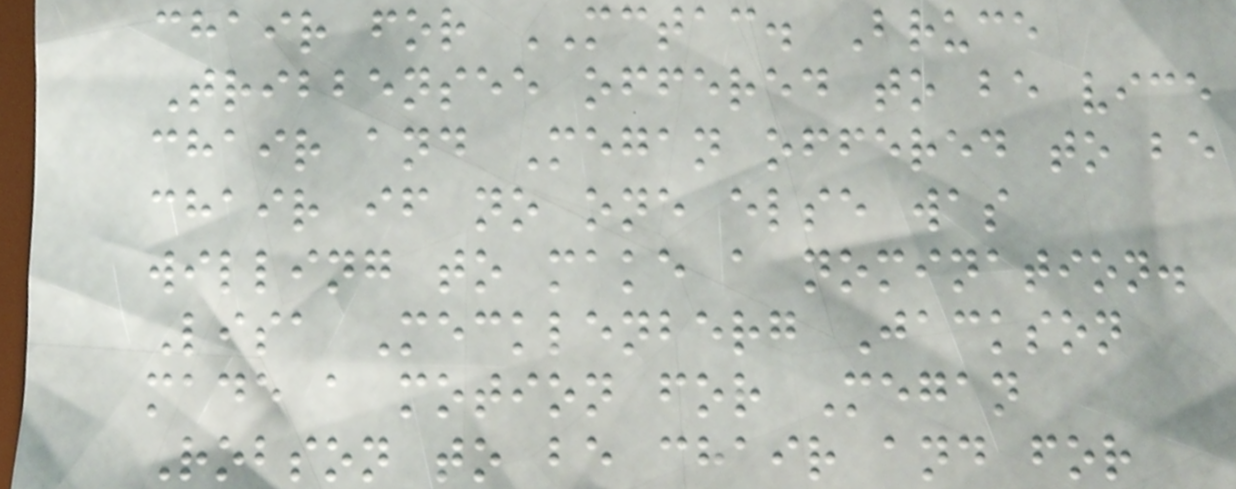chair for MCTAC. Bruce
Tribbensee offered to be vice
chair and Megan offered to be
chair if no one else was
willing to make a nomination.
Lisa Mecklenberg Jackson
made a motion for Megan
Robson to be chair and for
